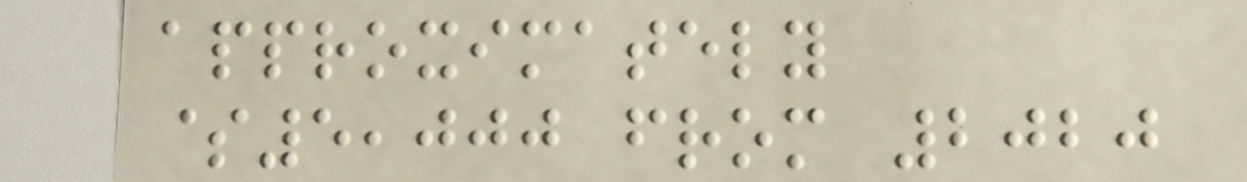approximately
$5,000 from 2020
